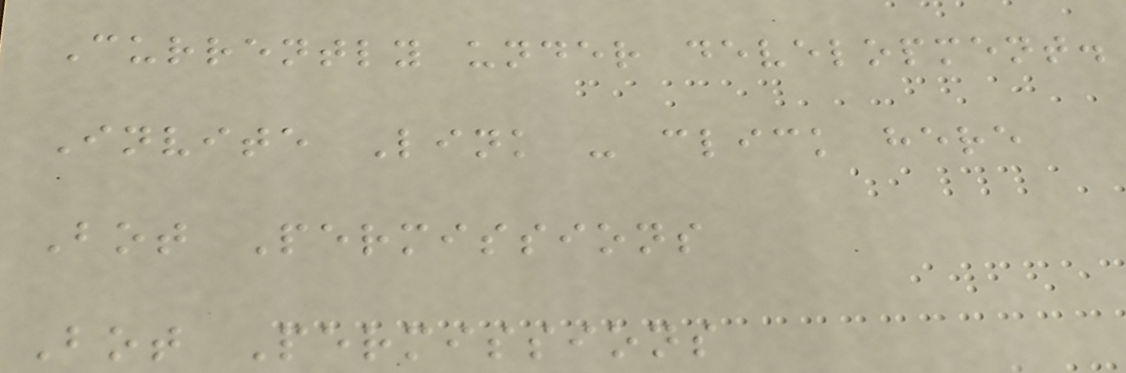Currently under development.
Invite Link - click here
Bot Permissions
Bot Permissions
